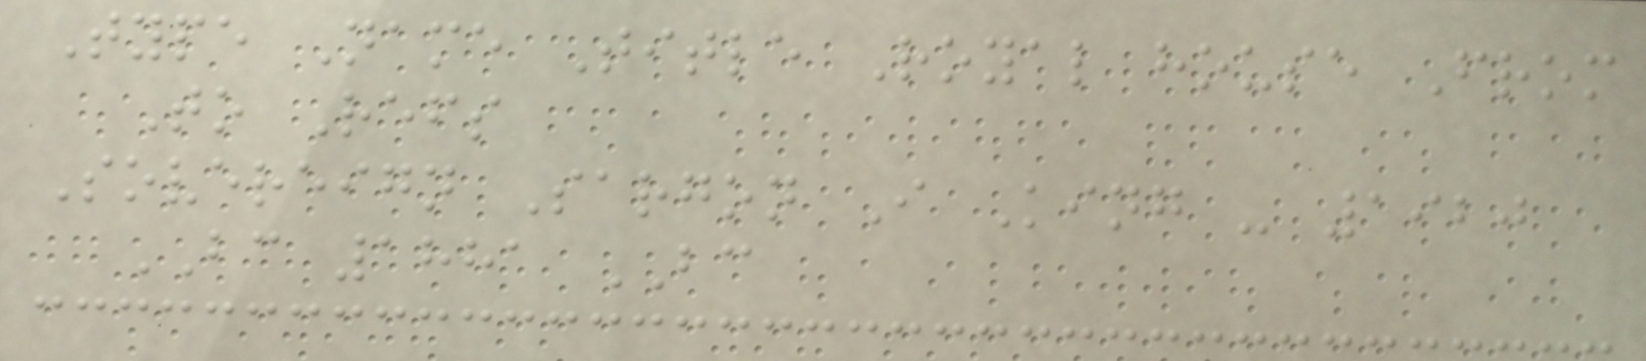Type Name Title Royal house From
To Refs
Sovereign Sargon I King - 1920
BC 1881 BC
